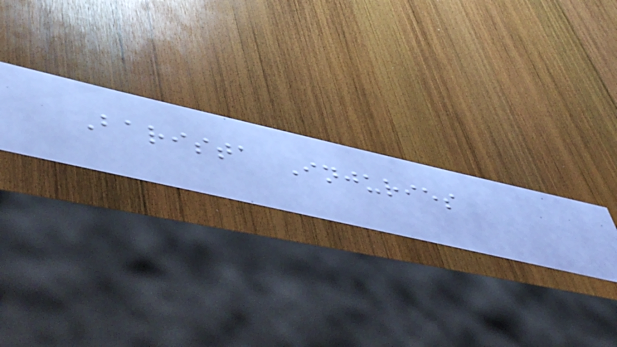Barista Injuries
